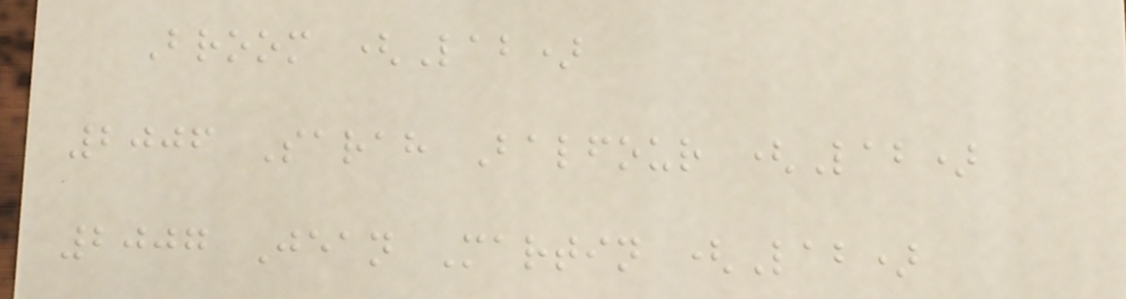Broom (Lab)
2006 Sarah Balfour (Lab)
2007 Jean Martin (Lab)
